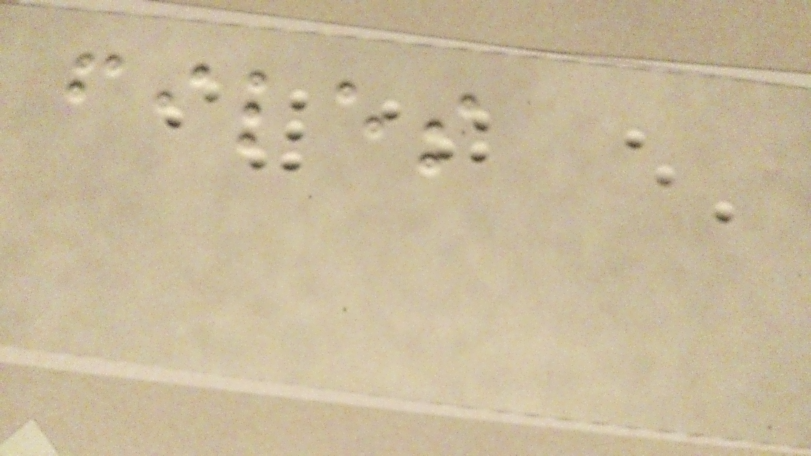files
